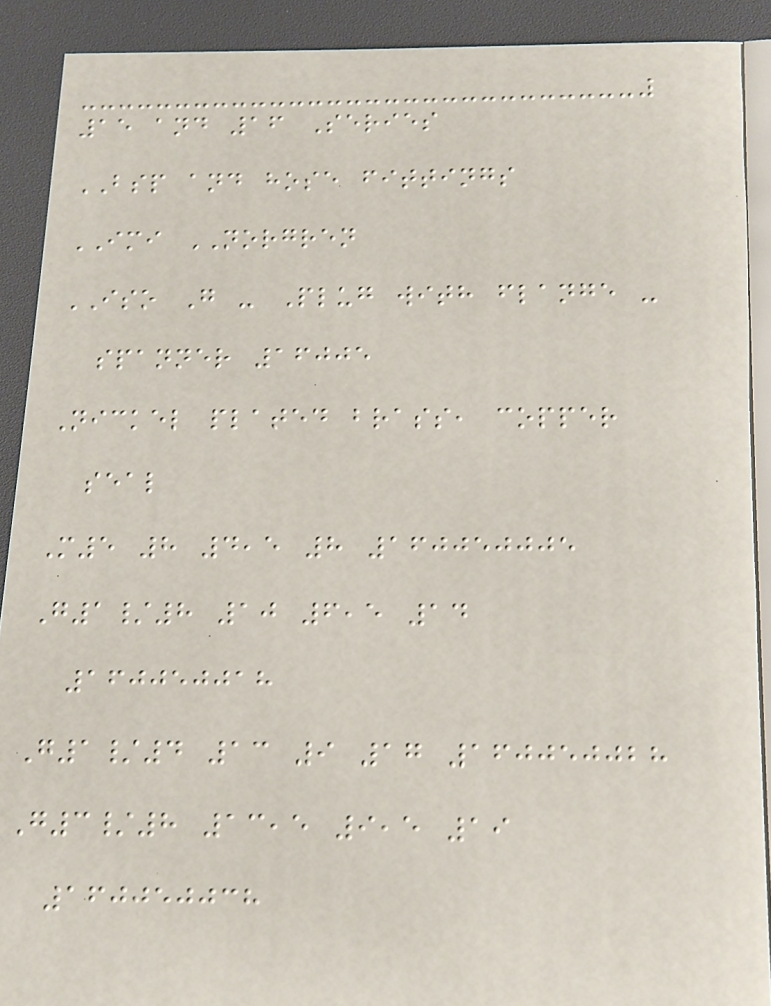15 and 16 Series
BSP and hose fittings
IMI NORGREN
ISO G - Plug with flange -
spanner 16005
Nickel plated brass, copper
seal
M5 8 4,5 8 160050005
G1/8 10 6,5 14
160050018
G1/4 13 9 17 160050028
G3/8 13,5 9,5 19
160050038
